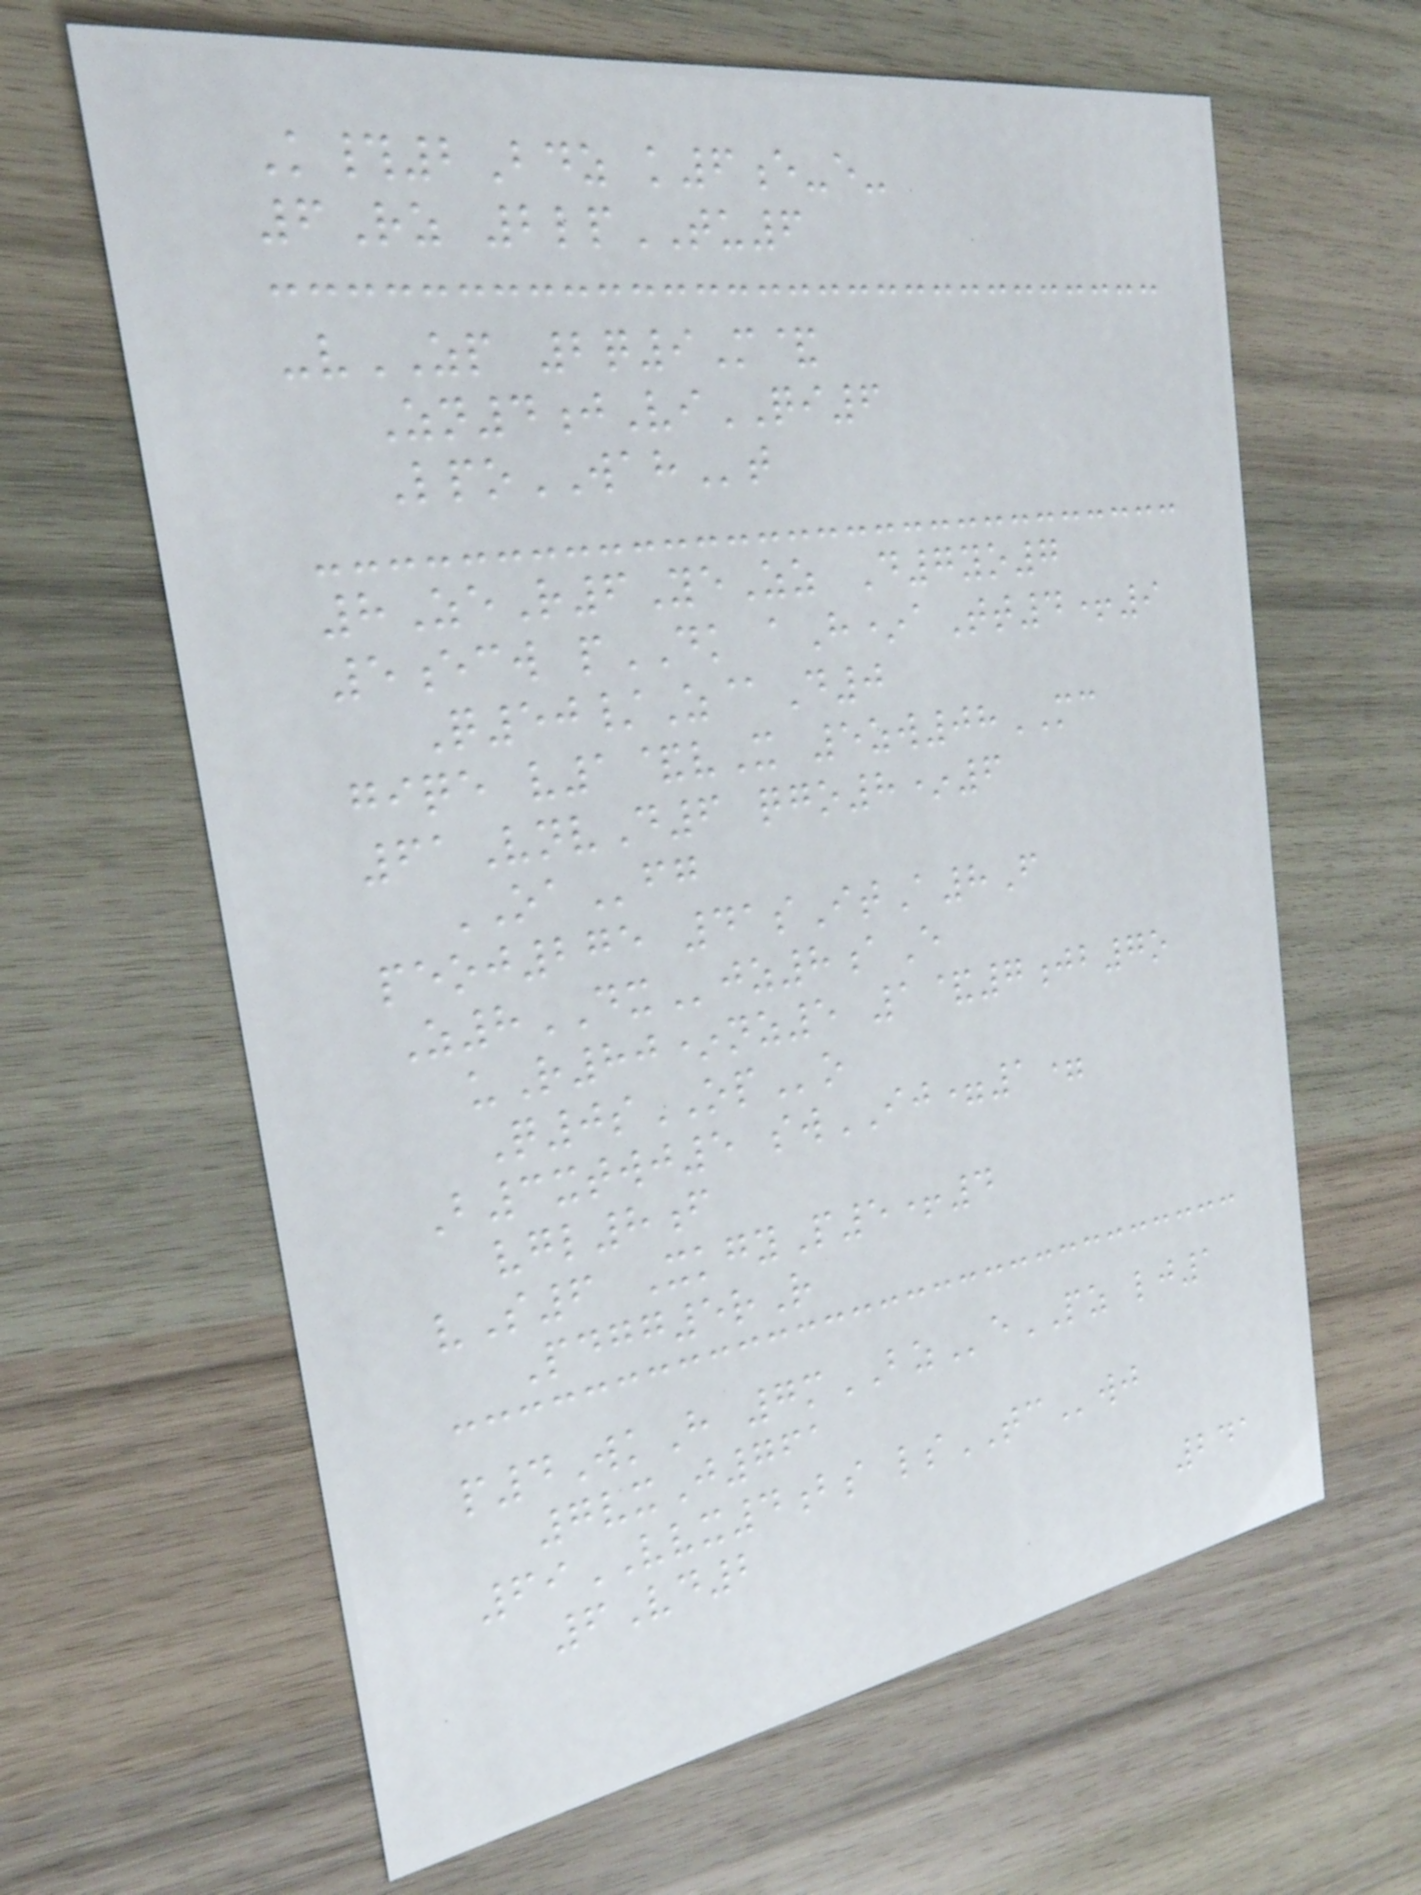K#2Bdz k6e-e-
6Rz 2lpTU6
-vZP 2q9M&
Zn4jViQI6
LpoWAHt
8ZeR6YeZz D7yo7
5ecw pDK aH*aTt4+9
Q50/Z@D0
giqe v1&vX 5zw08MC
61VnvD6 qgo8*6
OAfg
peoj275 41sItA8F
Z8DXjz8aE
uR80*nz5 1&7jb7o
Q0sOPo
B3xtwj5 swIJ=1=
vgl8f
vS6 XkgyP5+4
Pdgg5rR
p4WkH 7mBZePZ lj1
7vxJ761
69VVX4bs lsTCwj
6Vd2
241
